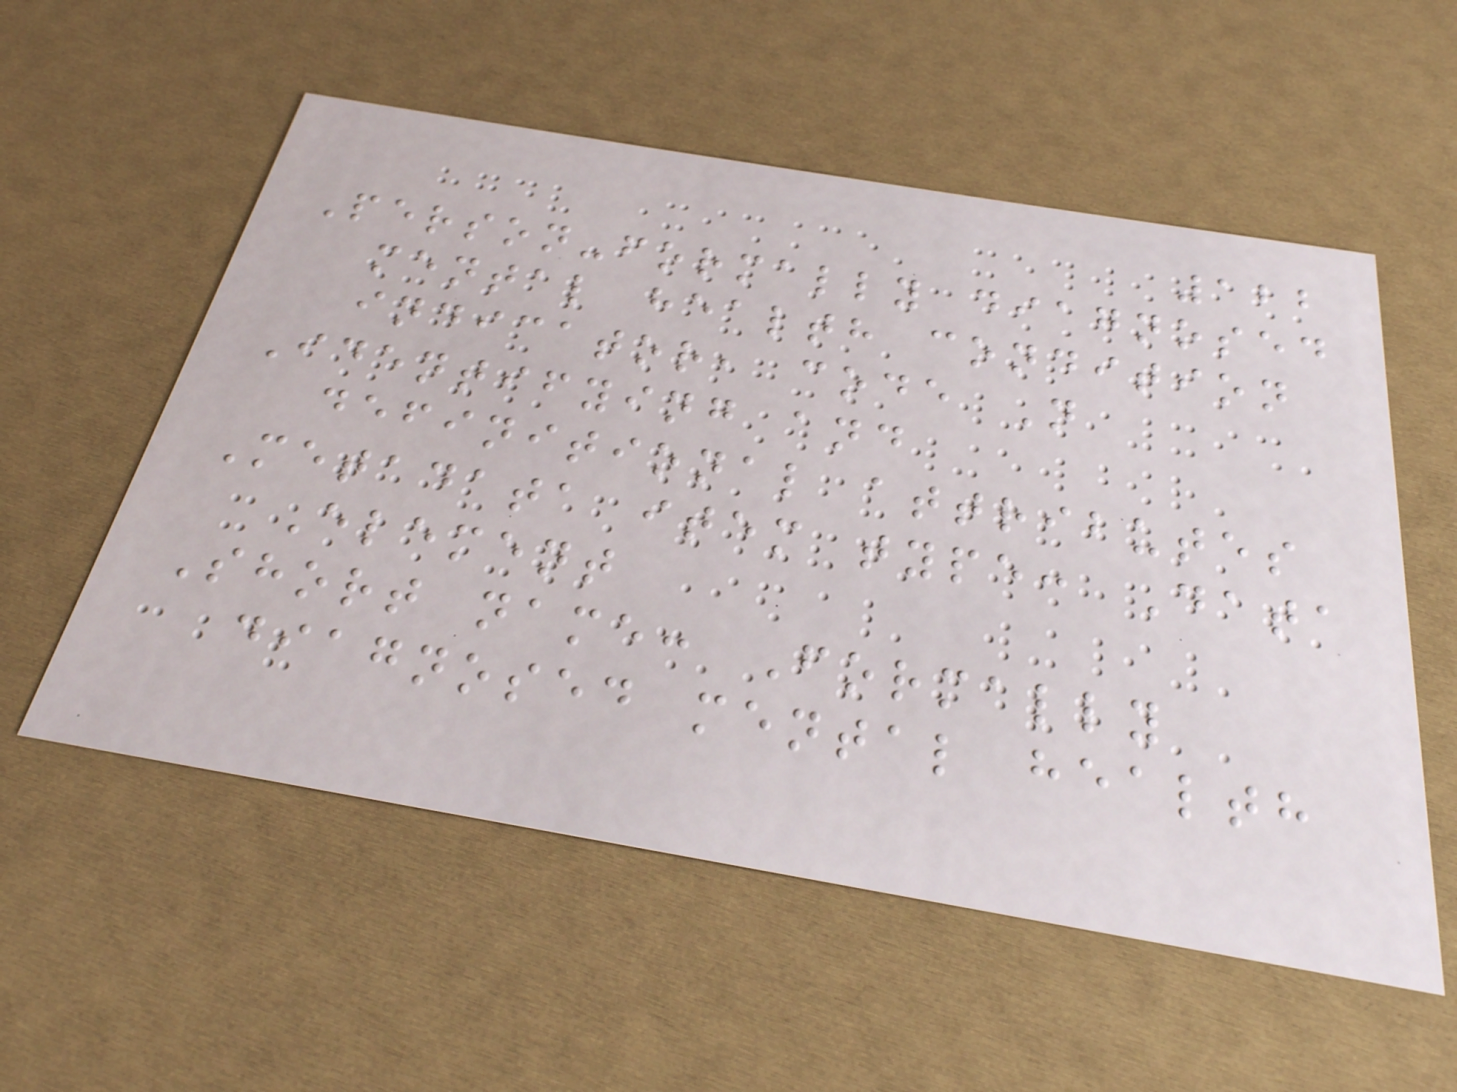122
Person-formally diagnosed
mental health condition
indicator, code N
Identifying and
definitional attributes
Metadata item type: Data
Element
Short name: Formally
diagnosed mental health
